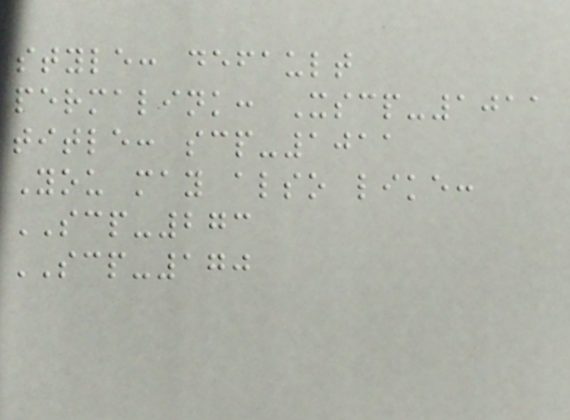style: default
permalink: Xscp-1011
title: scp-1011
You may also like:
SCP-273
SCP-170
